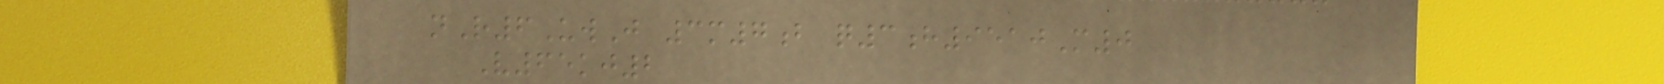nR6UwJ 3m7b q3h9510M0
V65kj2
